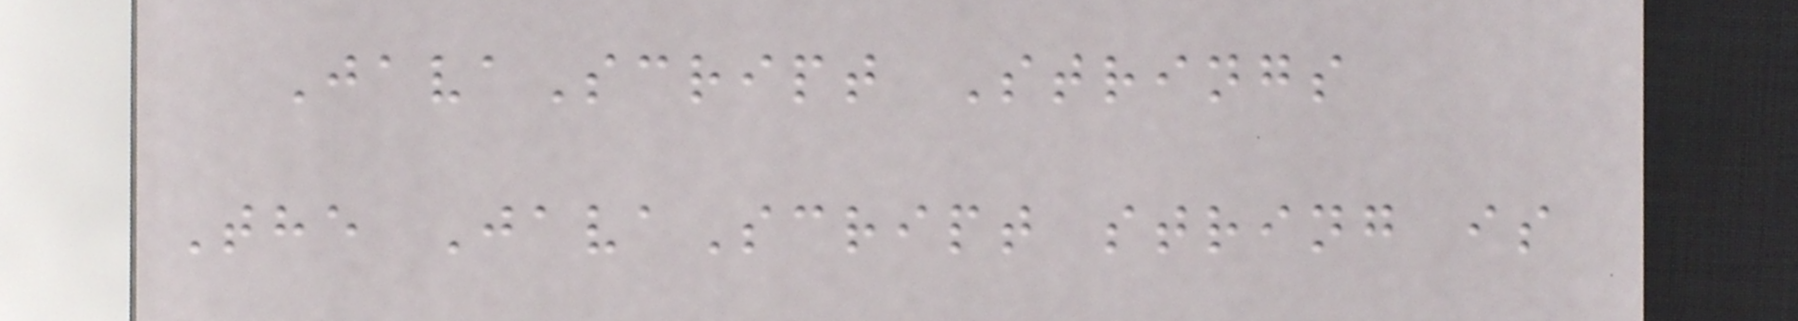JavaScript Strings
The JavaScript string is
